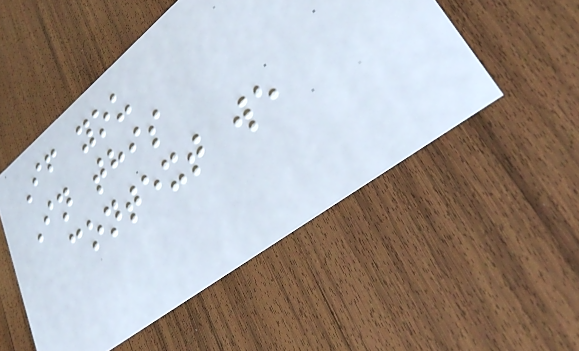If you
In this
context we
